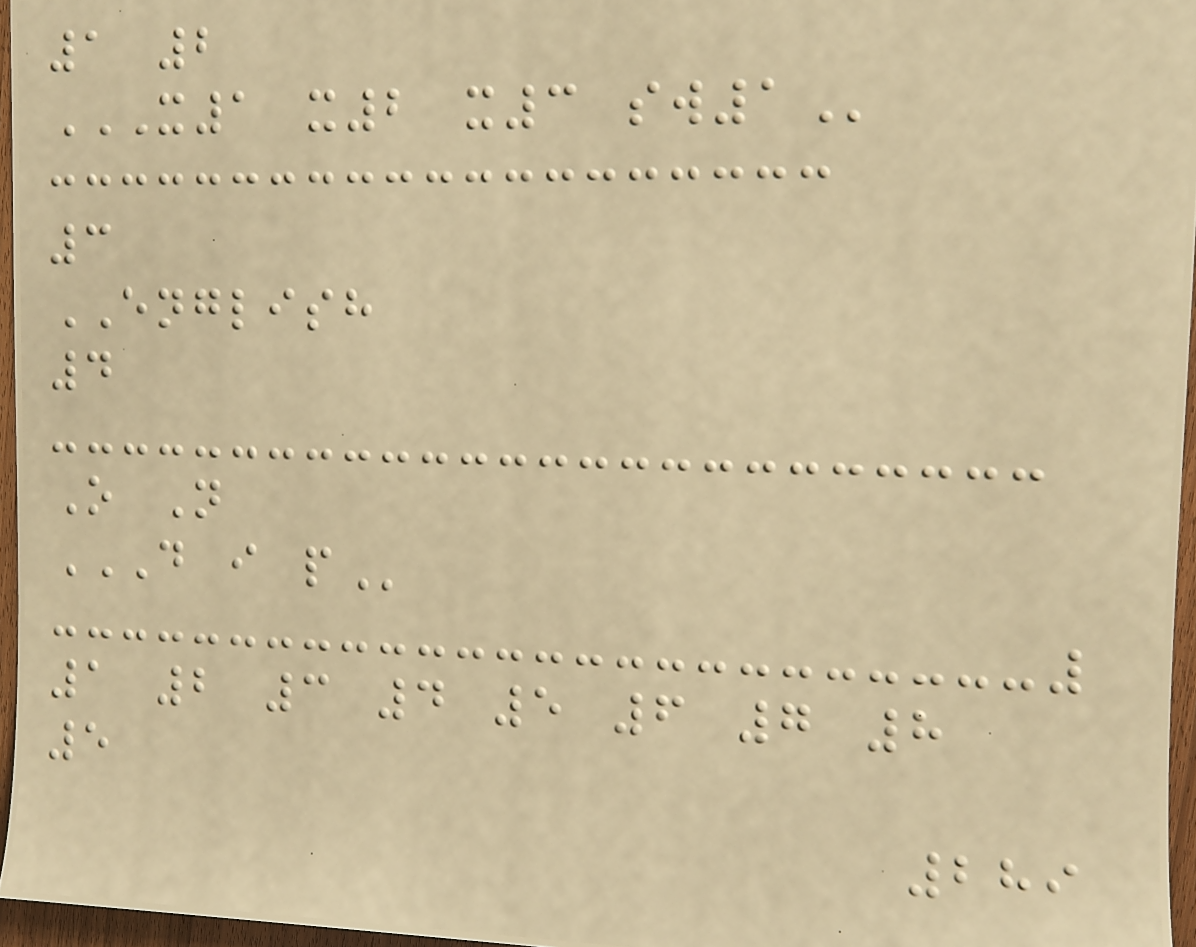1 2
X1 X2 X3 SW1
3
ENGLISH
4
O N
D I P
1 2 3 4 5 6 7 8
5
289
